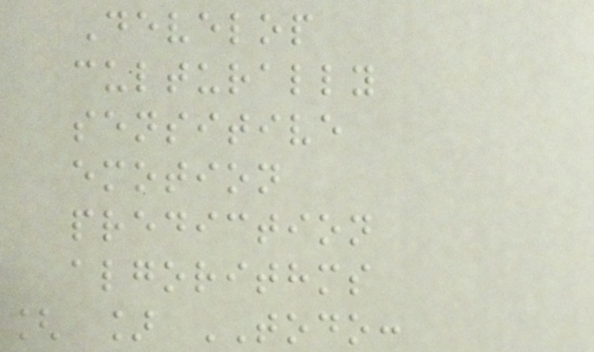Develop
culturally
sensitive
emotion
prediction
algorithms
[ ] TODO:
